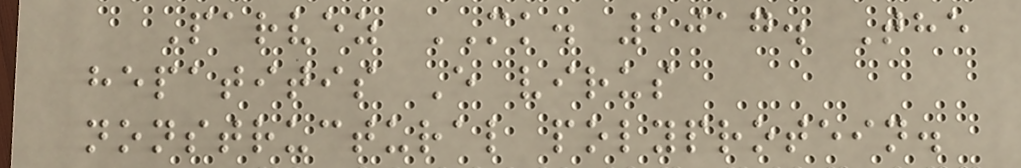Parvez MK. 2017. The
hepatitis E virus
nonstructural polyprotein.
